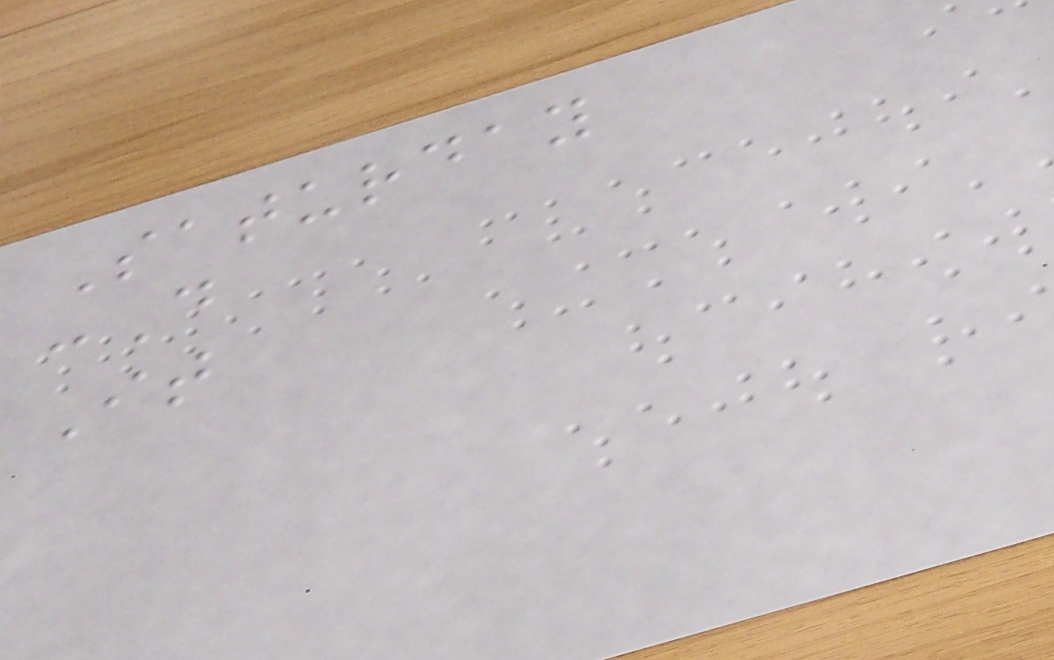Saturday
:D
It
